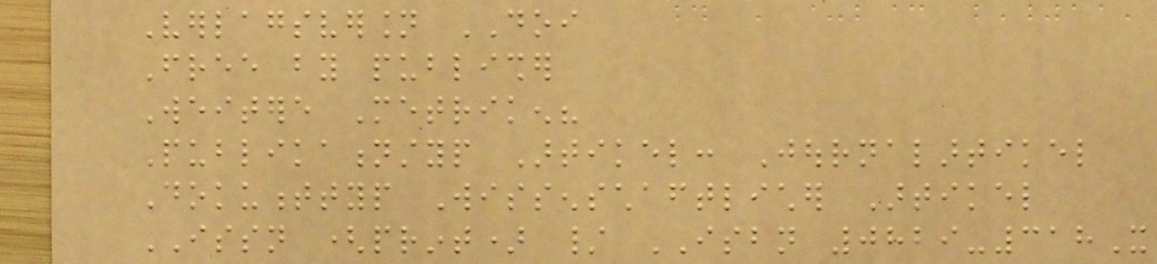Verlagsversion DOI
Free by publisher
Weitere Metriken?
Publikationstyp Artikel: Journalartikel
Dokumenttyp Wissenschaftlicher Artikel
ISSN (print) / ISBN 0829-318X
